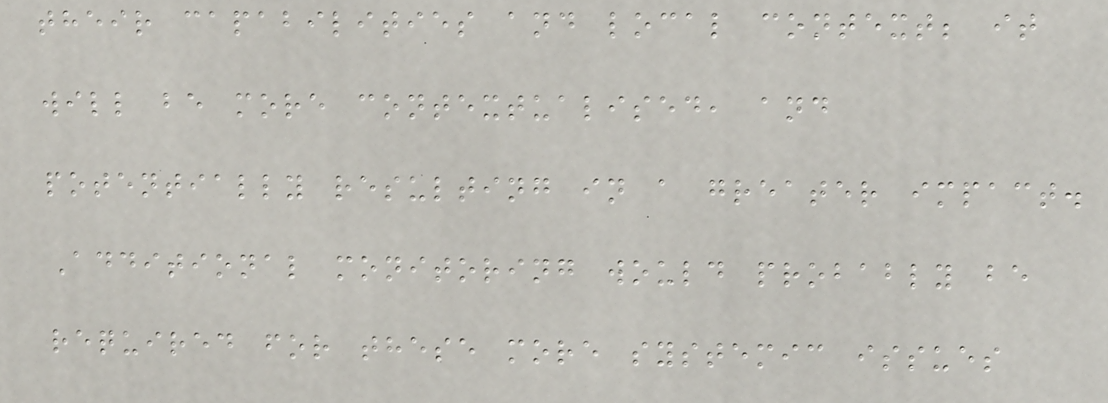their capabilities and local context; it
will be more contextualised, and
potentially resulting in a greater impact.
Additional monitoring would probably be
required for these more systemic issues
